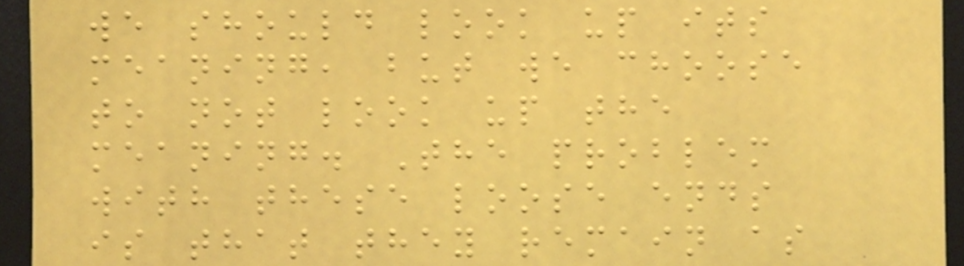we should look up its
meaning, but we choose
to not look up the
meaning. The problem
with these loose ends
is that they remain as
